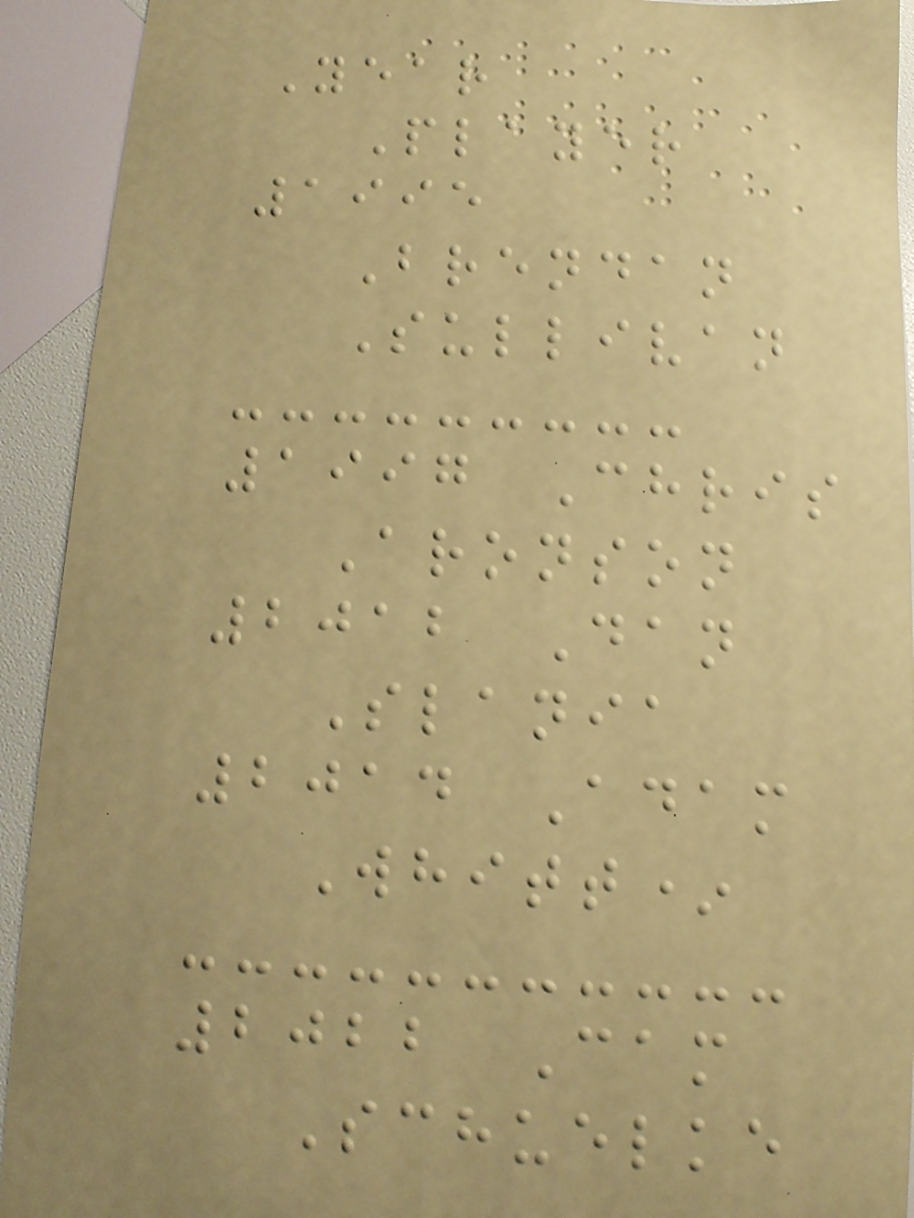Year
Player
1995
Brendan
Sullivan
1997 Chris
Aronson
2012 Dan
Slania
2014 Adam
Whitt*
2022 Cam
Schuelke
